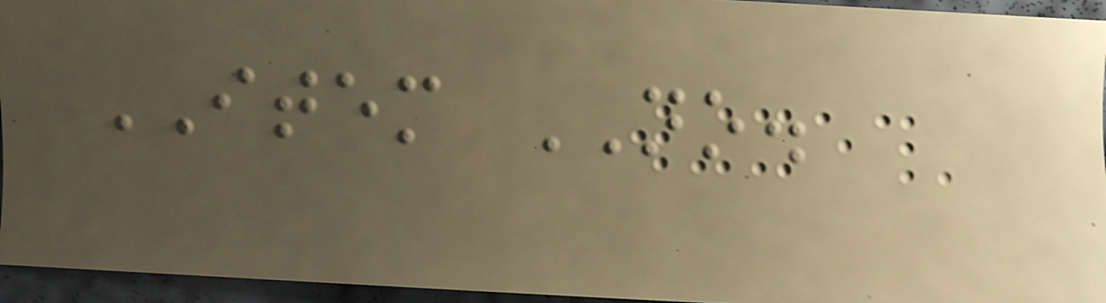ITEM NO.
